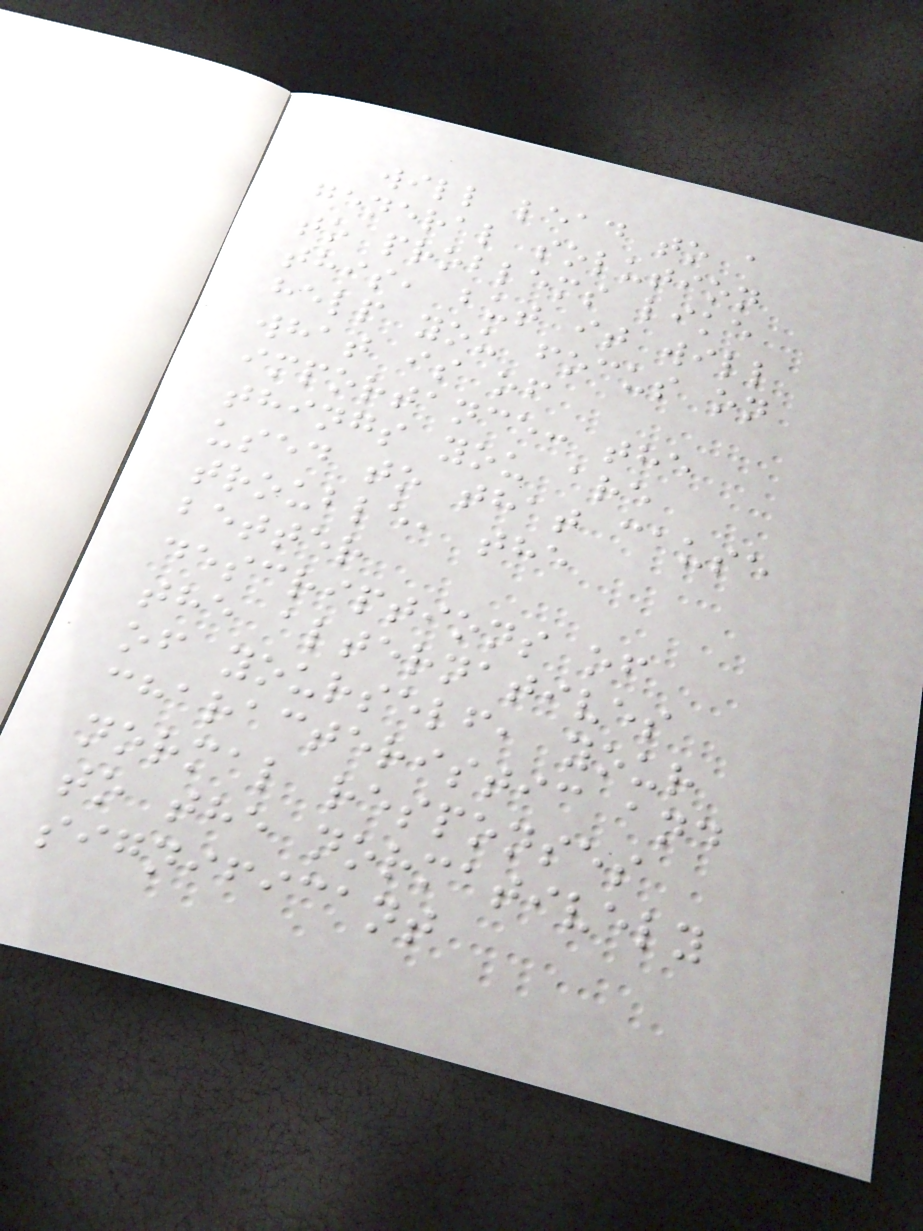will lead to a
general solution
to problems like
this, but it will
help you focus on
what is of
importance: the
things you are
used to that cause
trouble, the
better
descriptions of
the alternatives
of yourself, your
characteristic and
normal responses
to the normatively
significant
